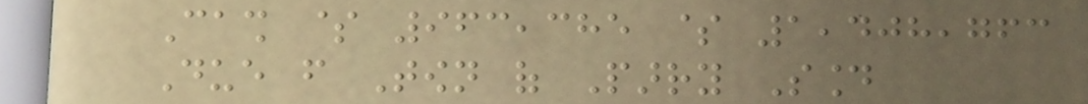Cash $ 963,385 $ 1,408,763
Due from Town of Parry Sound
